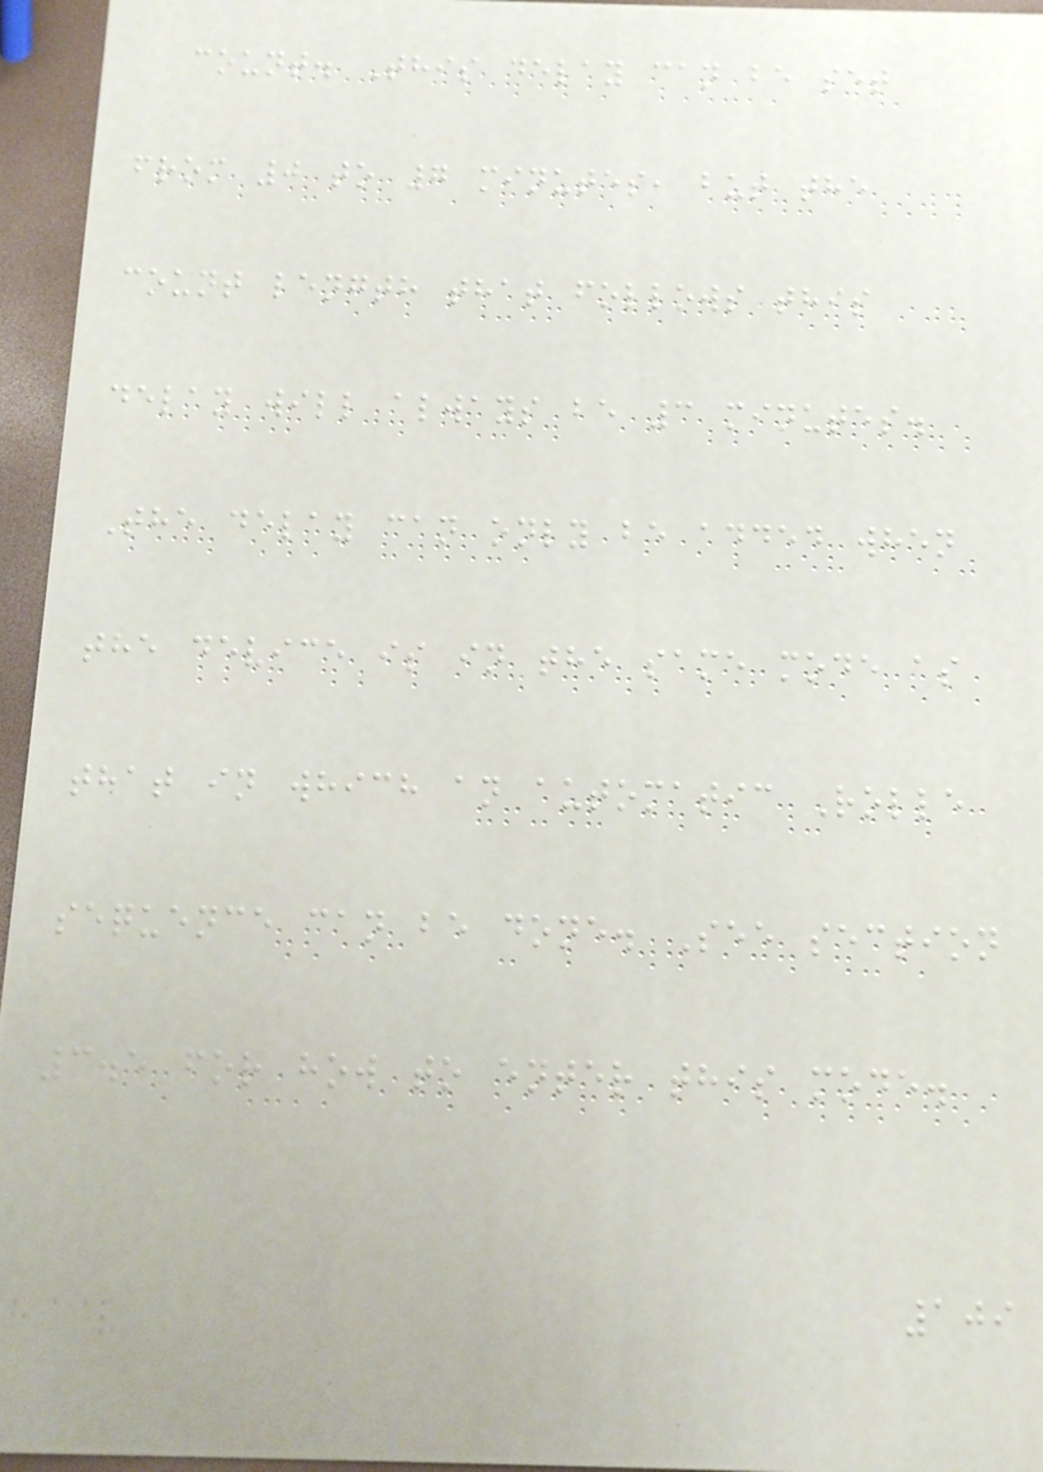count. This delay can be set
from 0 to 7 minutes, but the
count length that follows this
delay will always be 3 minutes.
The delay can only be added when
the device is in the same mode as
that in which an automatic Rolle
sequence can be done. See section
3.5 for how to enter this mode.
109
